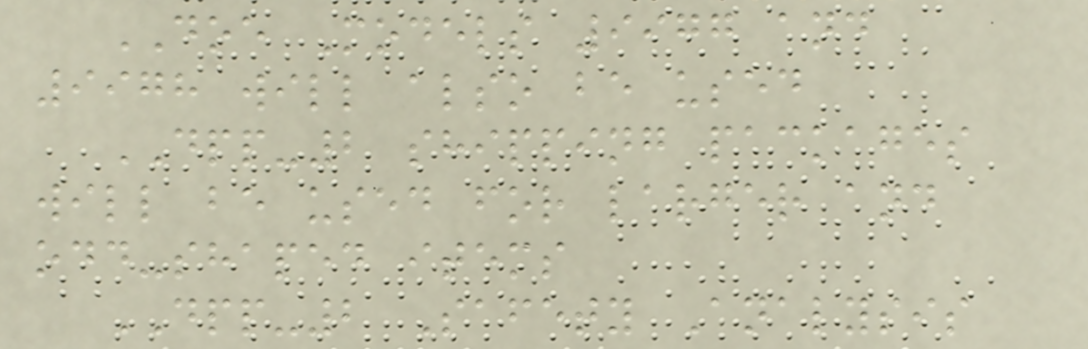DOE Models 9977 and
9978 will also be used
DPP-2 shipping packages
will be used for larger and
odd-shaped items
DPP-2 Safety Analysis
